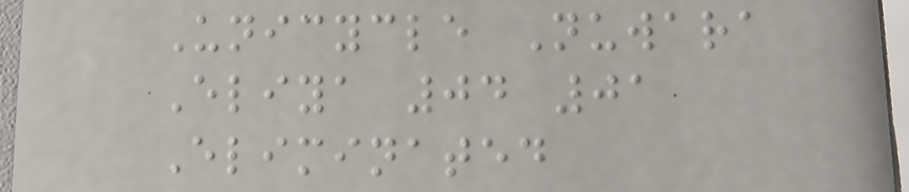Unicycle Nuwara
Eliya 04 01
Eliminated
